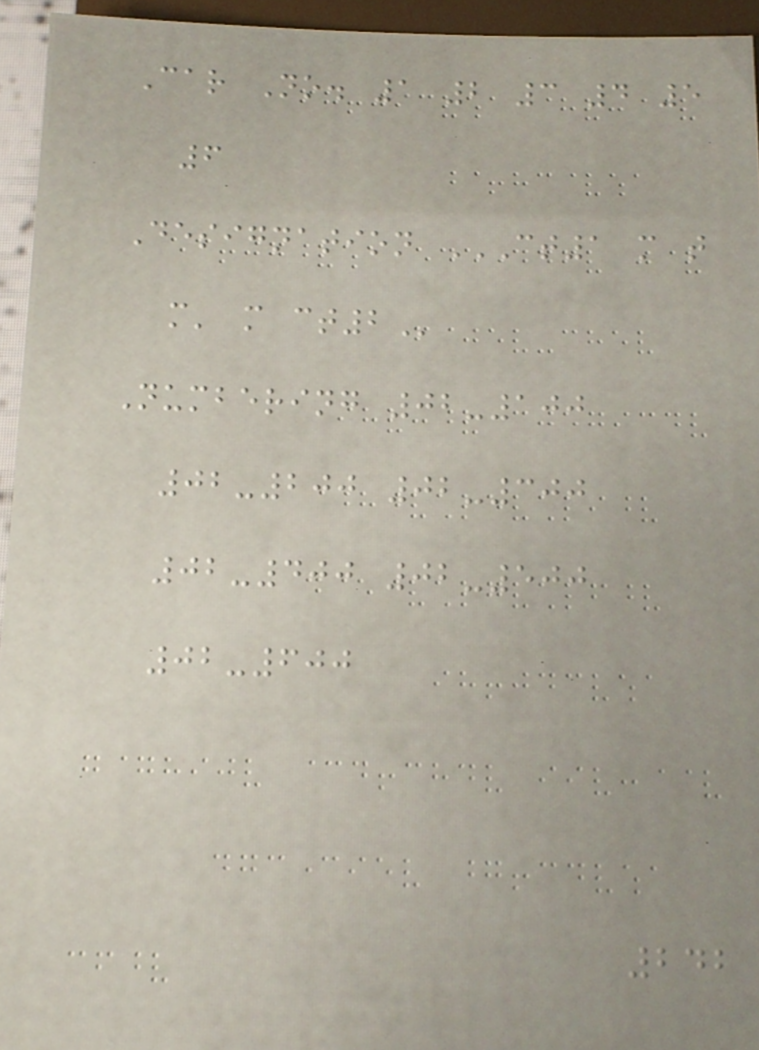Car No. 1 2 3 4 5
6
Designation CT1 M T
M' M CT2
Numbering 02-100
02-200 02-300
02-400 02-500
02-600
242
